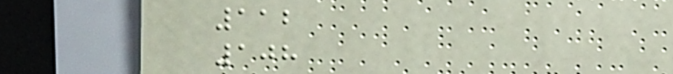112
108
